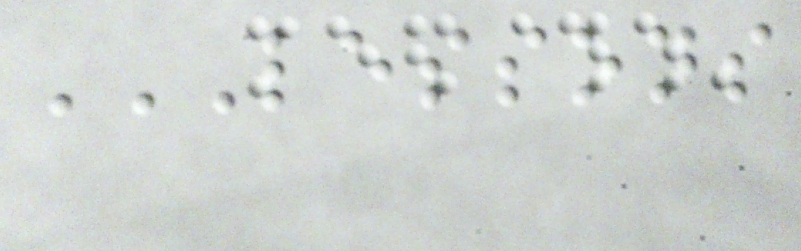LESSONS
